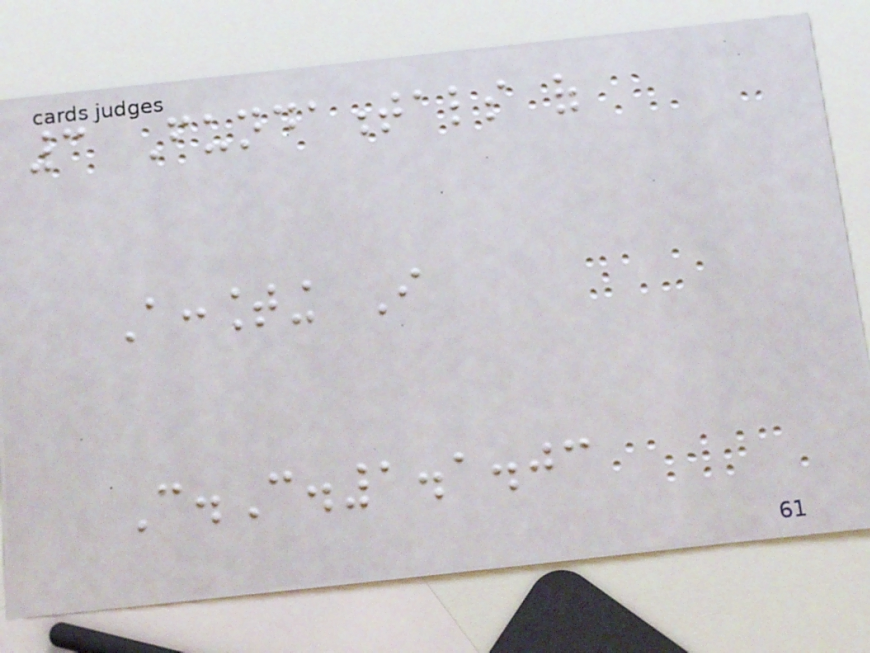3 Fundamentals of
Accounting I
C.C.1.1.03
